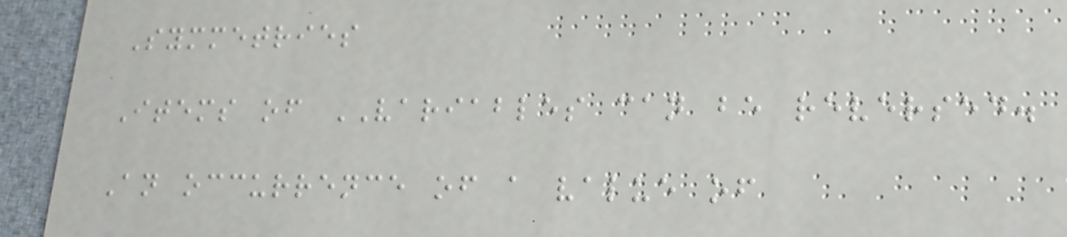Symmetries
Items of VARIABLES can be reversed.
An occurrence of a value of
